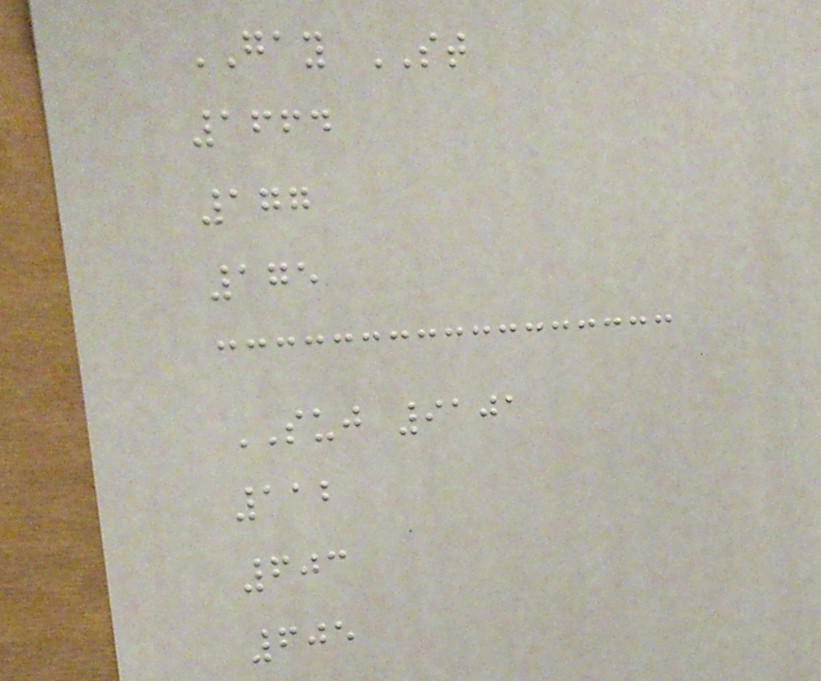GAY ST
1664
177
175
SUJ 9101
112
603
605
